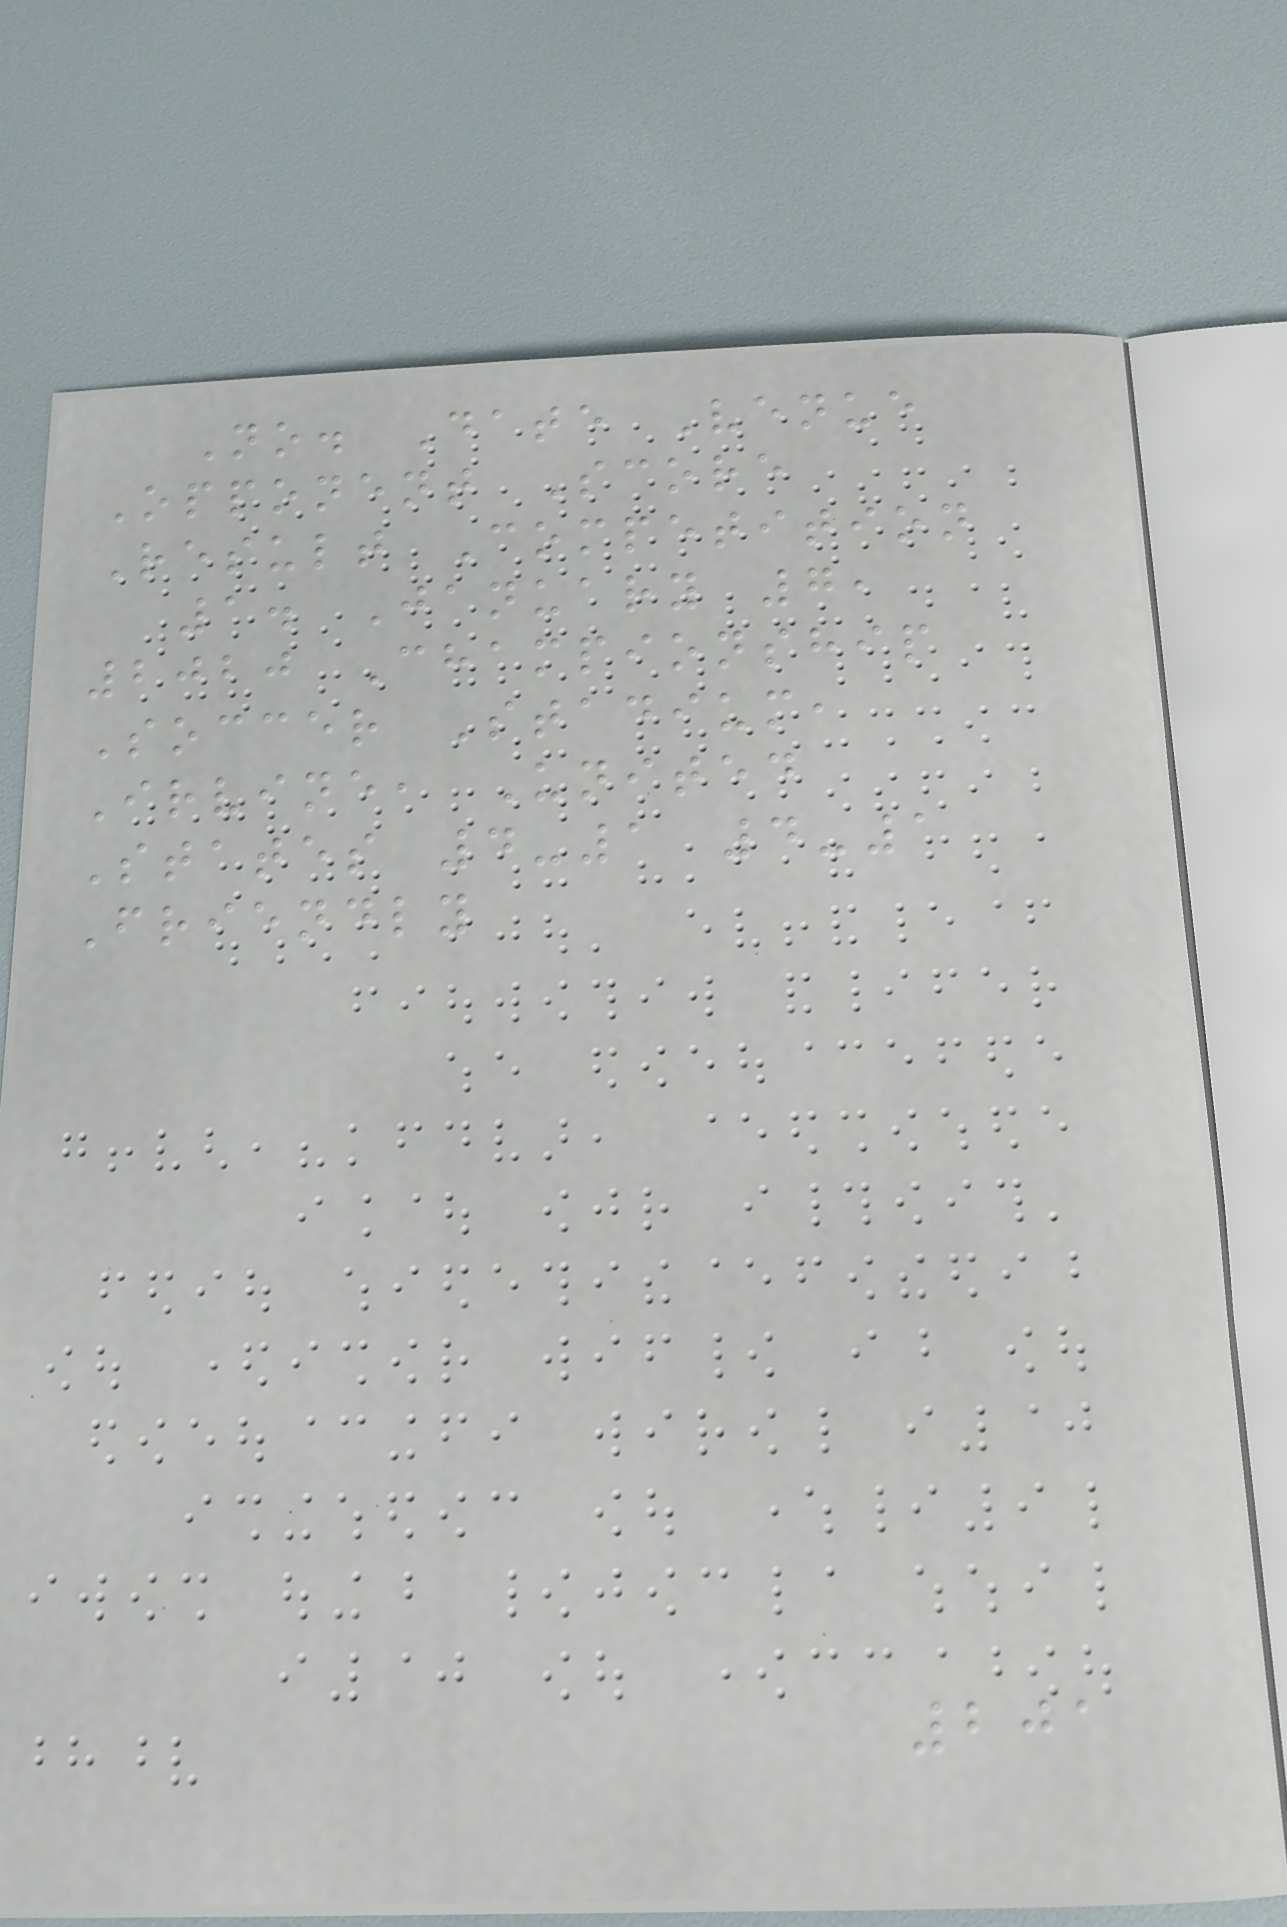No. Date Venue
Opponent Score
Result Competition
1. January 7,
2020 Championship
Soccer Stadium,
Irvine, United
States 4-1 4-1
Friendly
201
